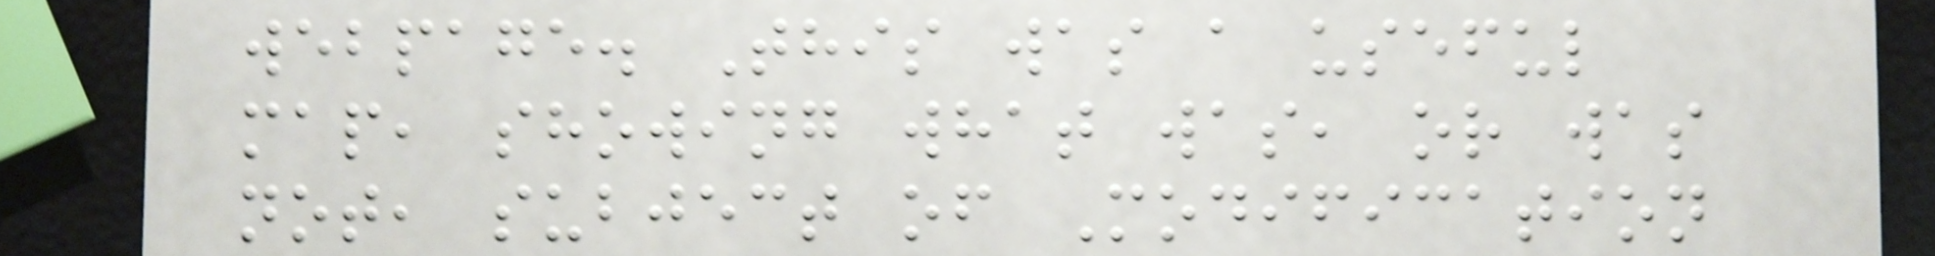webpage. This was a useful
map, showing what was, or was
not, subject of Modification
